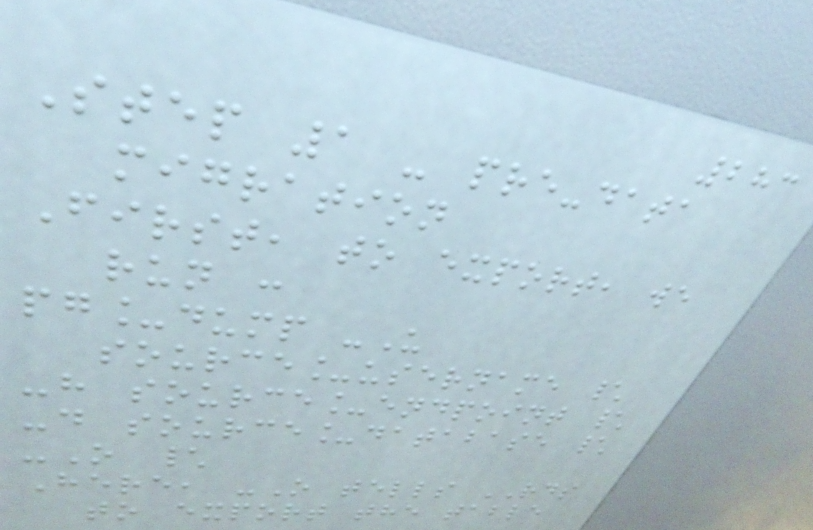283
Step 1 - pre-data
migration
First, to export, we
run :
pg_dump -U
source_username \
-h source_endpoint \
-d source_database \
-O \
Here, -O tells RDS
to export the table
